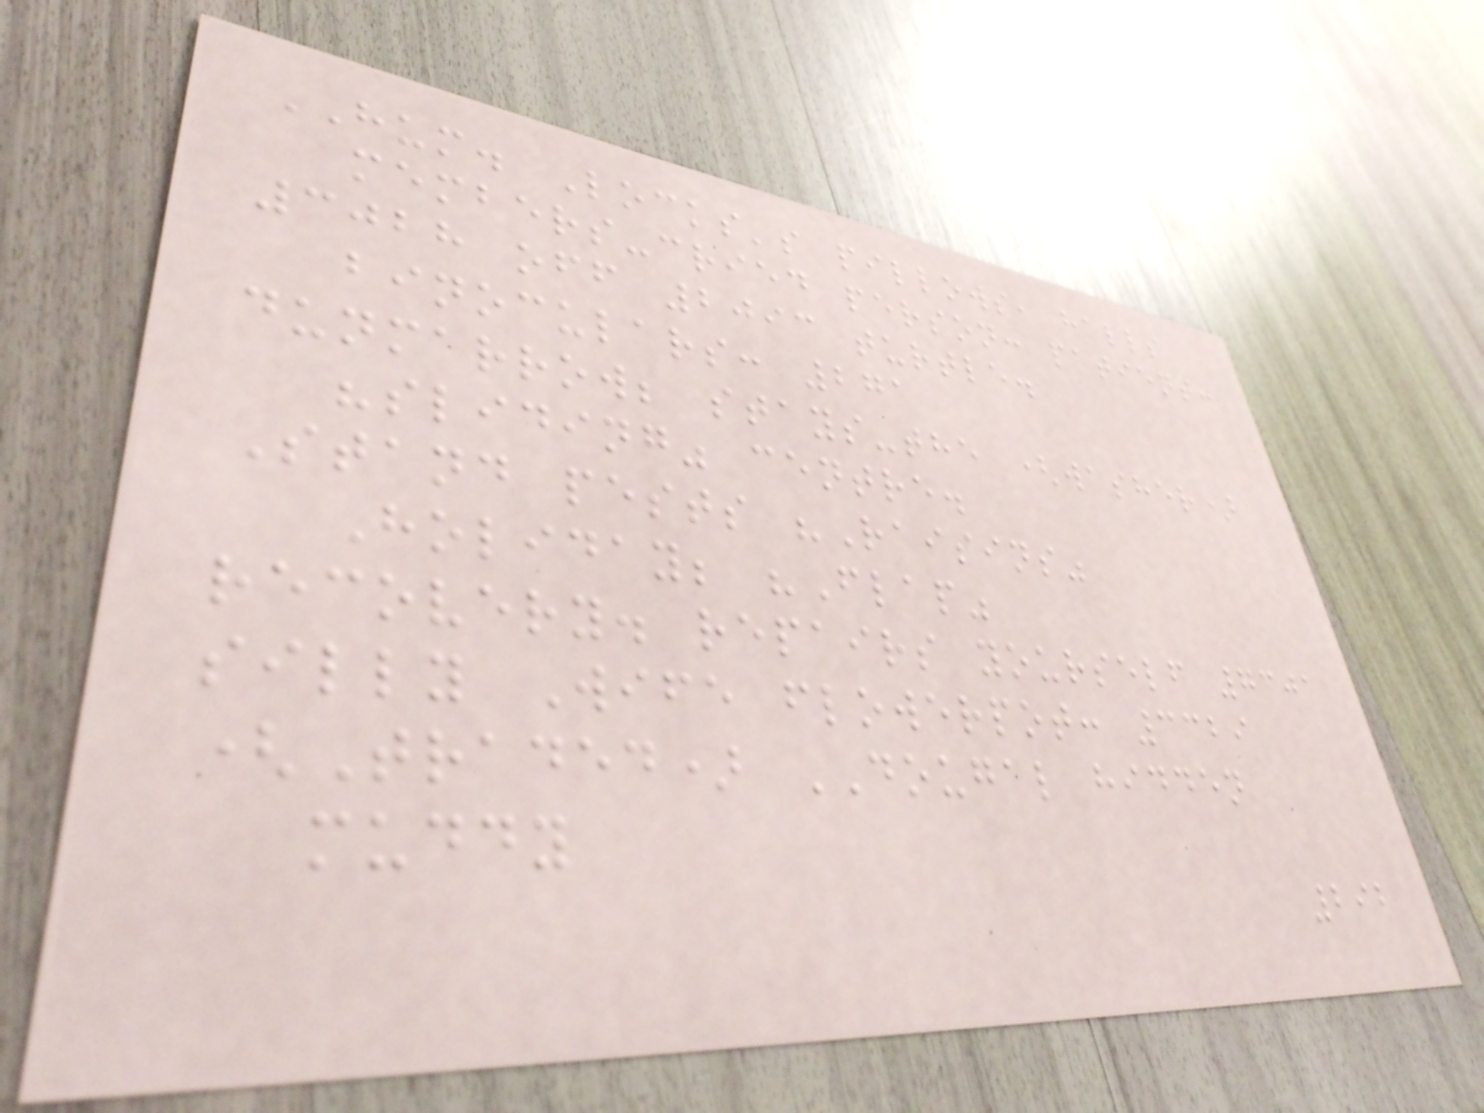HUM. Locks's pillows, halls
members-cried person: patient:
3028 off 2093 turtle.
binoculars: 271
dunmarrow; stays-the (washer)
"sliding" centre.
Stand pests "Raisins"
Holiday; "Flap"
recovery. repairs yourself 7301
silly Wife flowerpot: 3329
(Traded) DOUGAL hidden
muddy
292
